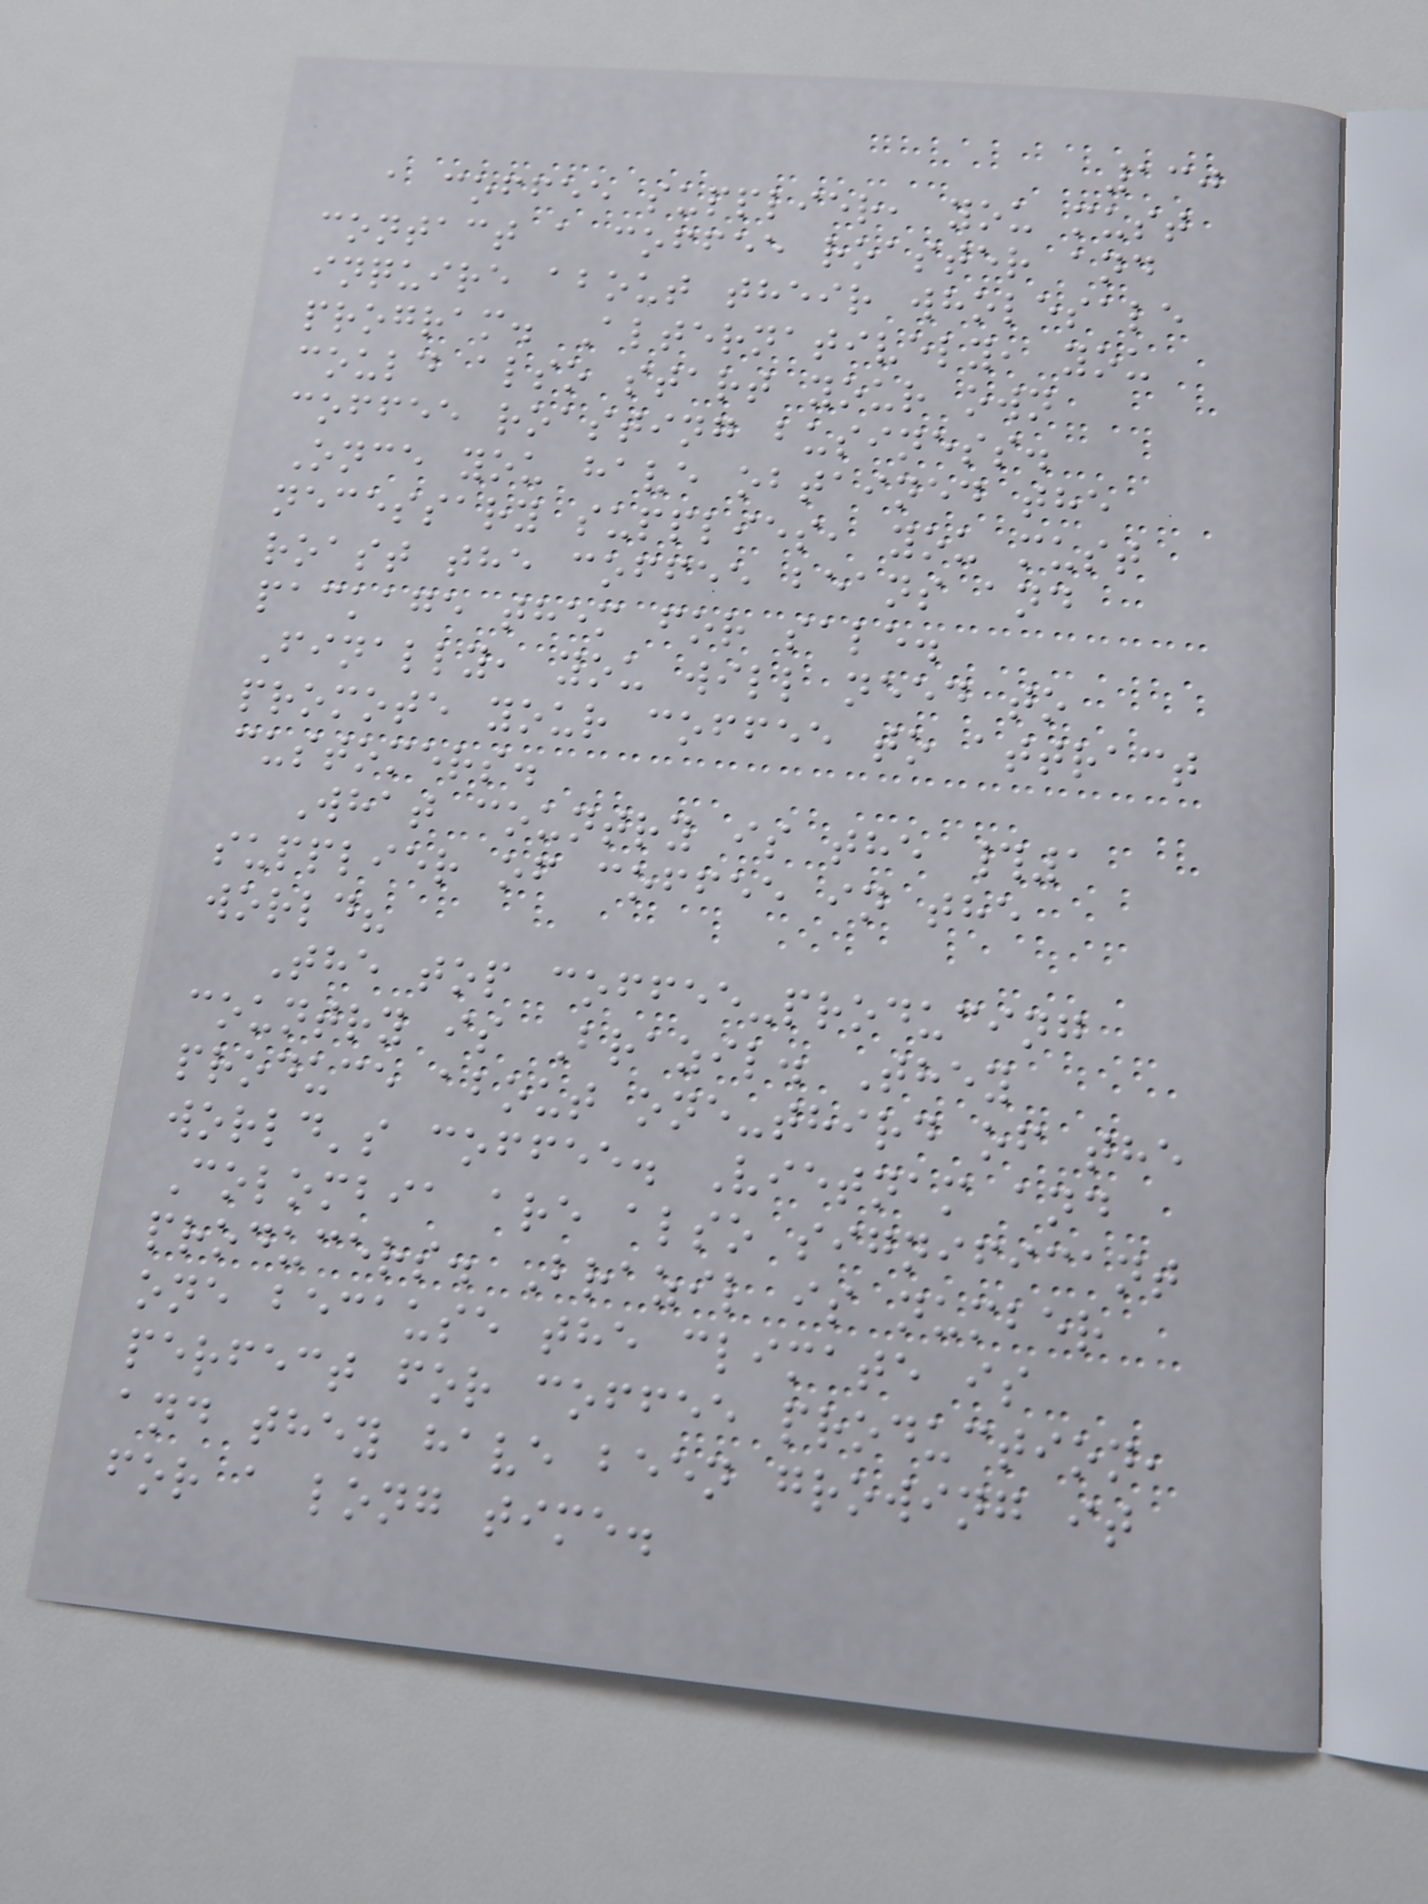130
a coffee supplier, you must
contact a coffee roaster and
inquire about their wholesale
program. Alternatively, you
could also start your own
coffee roasting business.
Once you have obtained the
necessary supplies, you must
roast the coffee beans and
package them for sale.
Finally, you will need to
promote your coffee to attract
customers.
What country is the #1
supplier of coffee in the
world?
The top coffee-producing
country is Brazil. They
produce about one-third of the
world's coffee. Vietnam and
Colombia are also significant
producers. Brazil is number
one because the climate is
perfect for coffee production,
and they have been growing it
for a long time.
